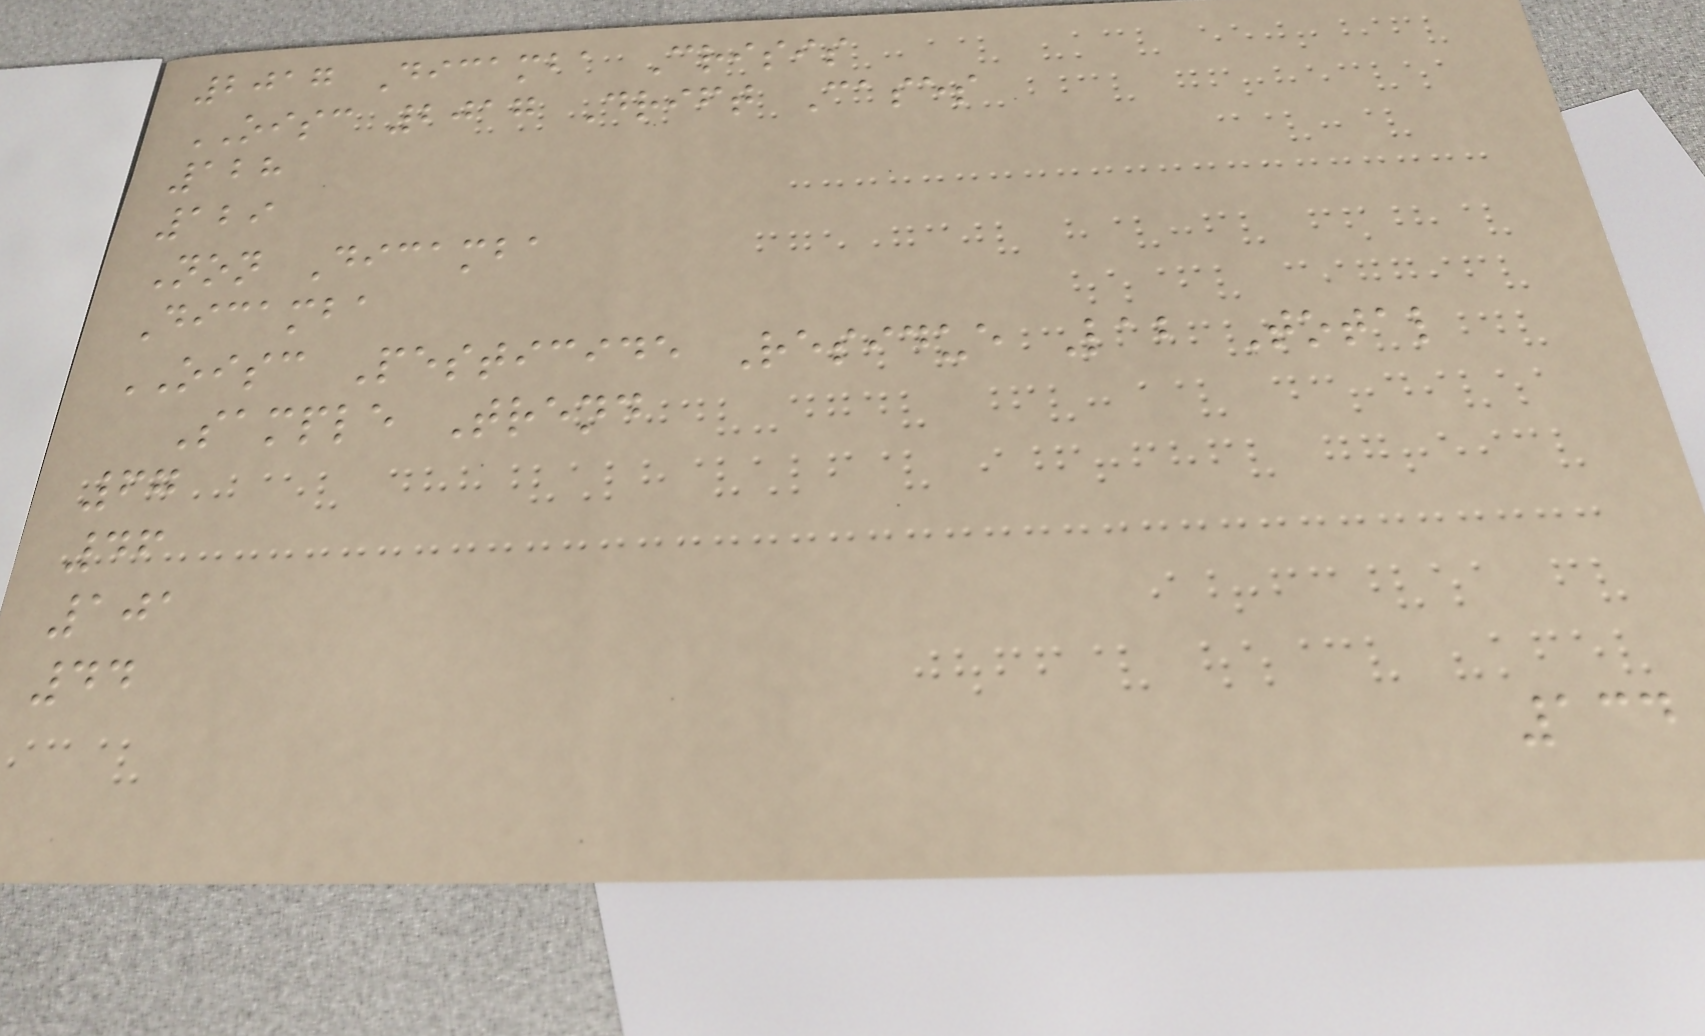2017 Dicamba Crisis
OISC 2017 Drift Cases
128
129
Non Dicamba
Dicamba
OISC Pesticide Residue Lab Total
Sample Trend
67
46
101
44
134
